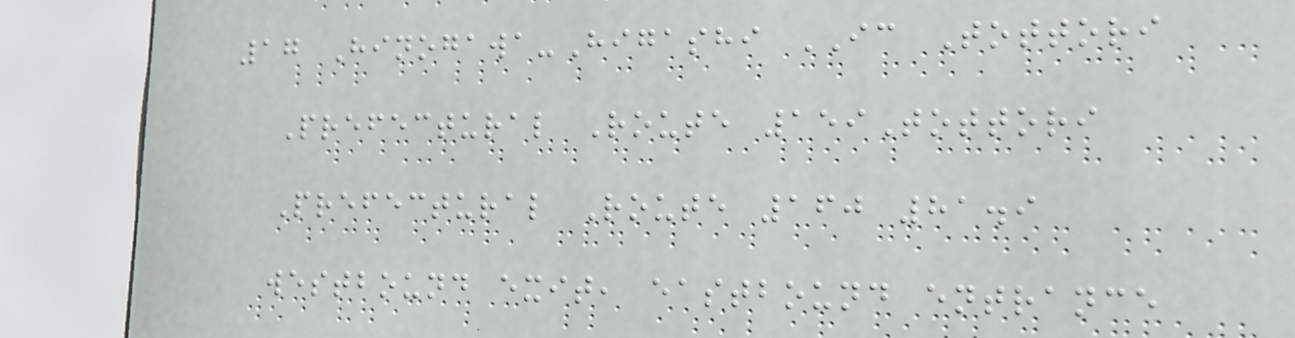17 Hinogawa-Higashi IC Tottori
Prefectural Route 159Tottori
Prefectural Route 160 81.9
westbound exit, eastbound entrance
